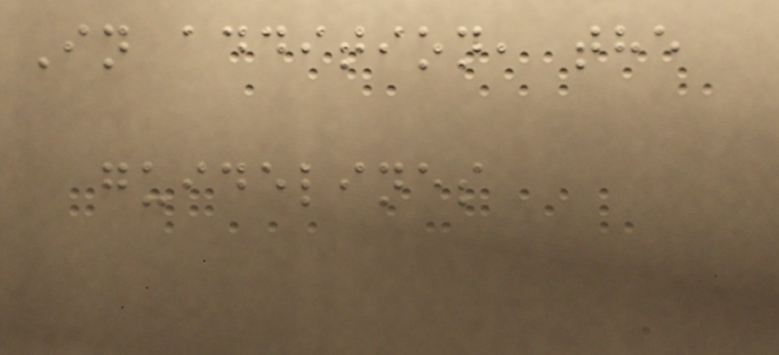In addition, the
guidelines
